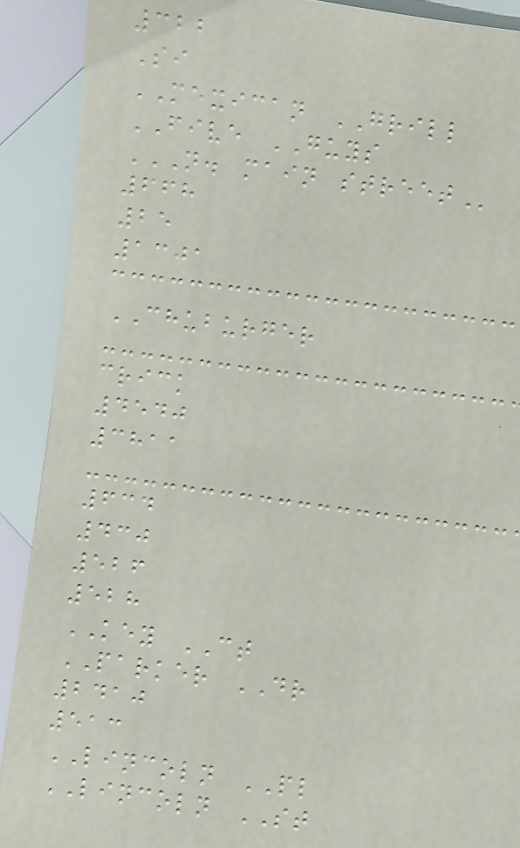322
Si
MEXICAN GRILL
FIVE GUYS
N. MAIN STREET
668
25
1301
CHUBURGER
crick
4540
3811
634
430
526
528
KEY CT
PARKER DR
2410
513
LINCOLN PL
LINCOLN ST
